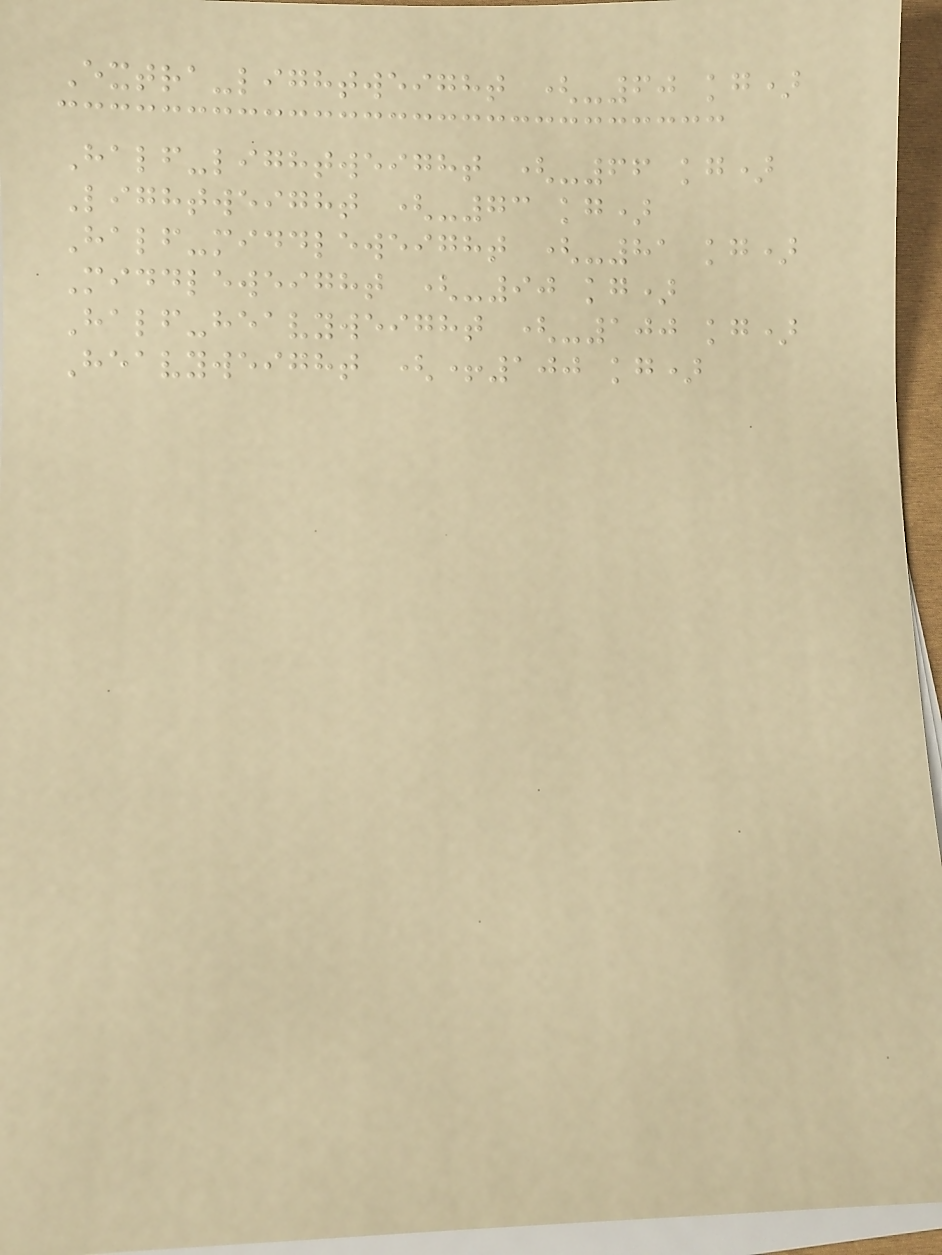Extra-lightweight (-60 kg)
Half-lightweight (-66 kg)
Lightweight (-73 kg)
Half-middleweight (-81 kg)
Middleweight (-90 kg)
Half-heavyweight (-100 kg)
Heavyweight (+100 kg)
